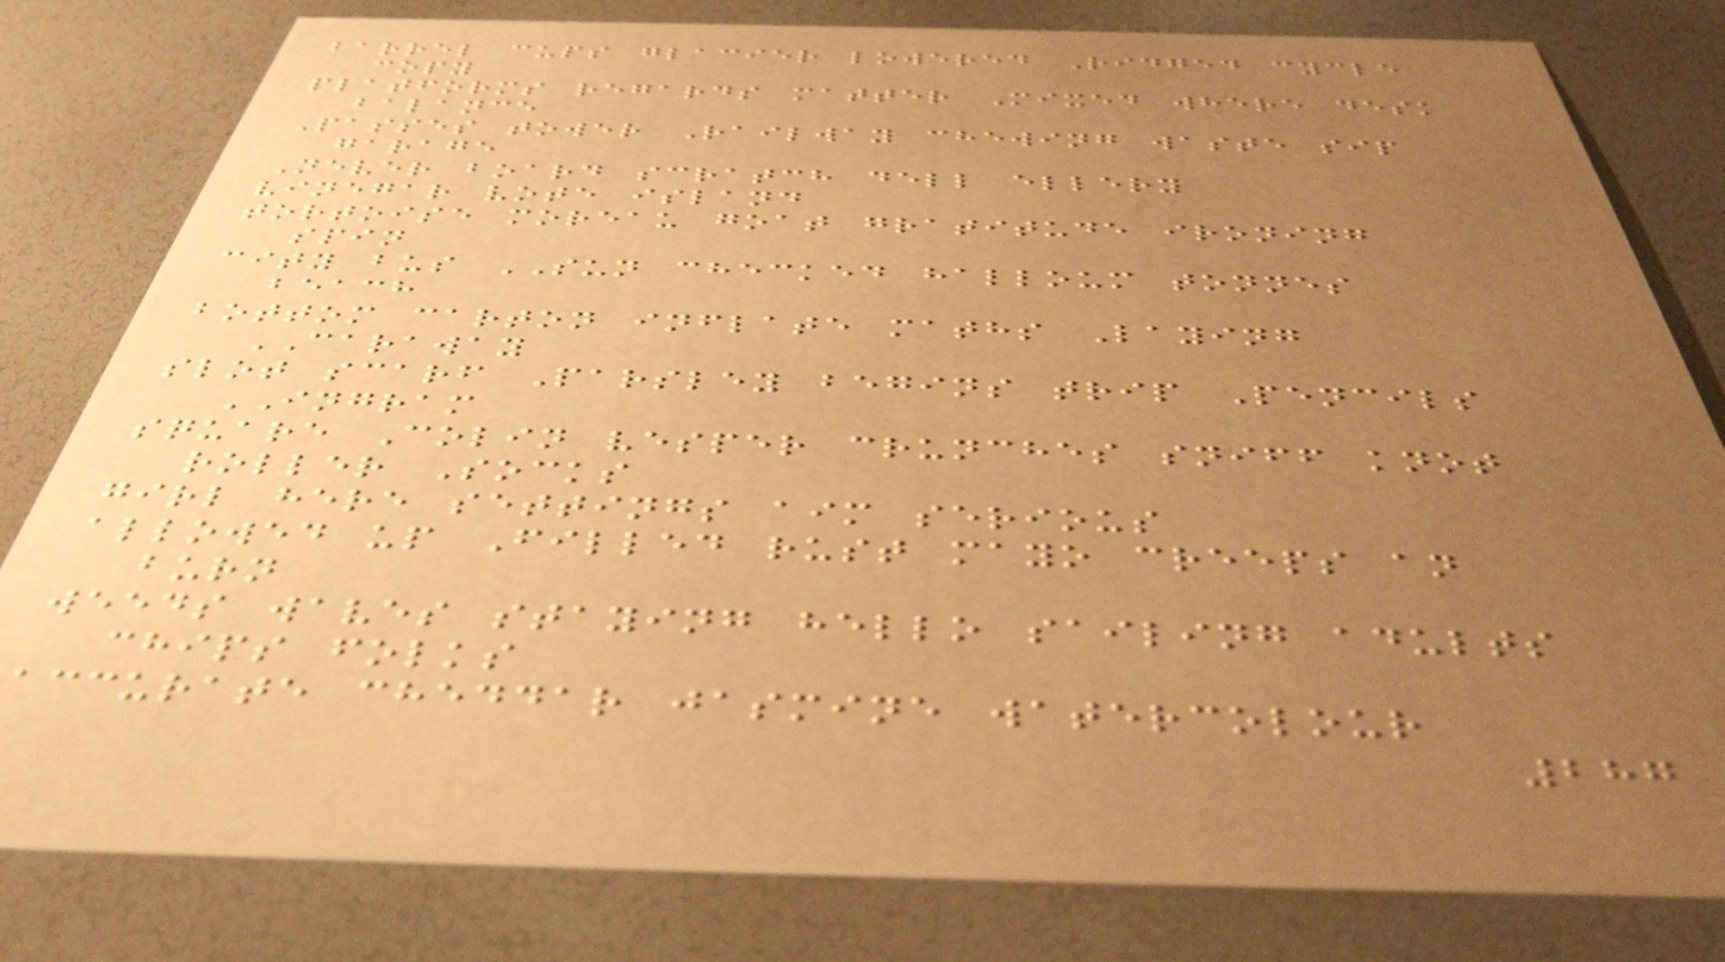barrel cups glacier lowered Ridged cycle
copy
platforms regards matter Mixed where desk
balance
Passes tower Railway chewing waste sip
garage
Never board scratch dell ellery
vinegar vote island
tortoise moreau goat gratitude ironing
spin
city bus SUN checked halloum tonnes
beach
bottom carton inflate maths Laying
CARAWAY
slot scarf Parsley begins trip Pencils
INGRAM
square Colin vesper crunches sniff knot
roller Socks
girl here settings aim serious
allowed up Filled rust mayo creeps an
burn
weeds waves staying hello sailing adults
chips folks
accurate cheddar jasmine watercolour
287
